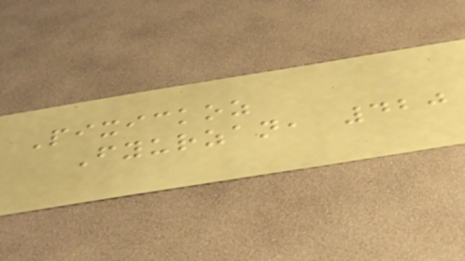Pixickoz
Fyurzan, 420
